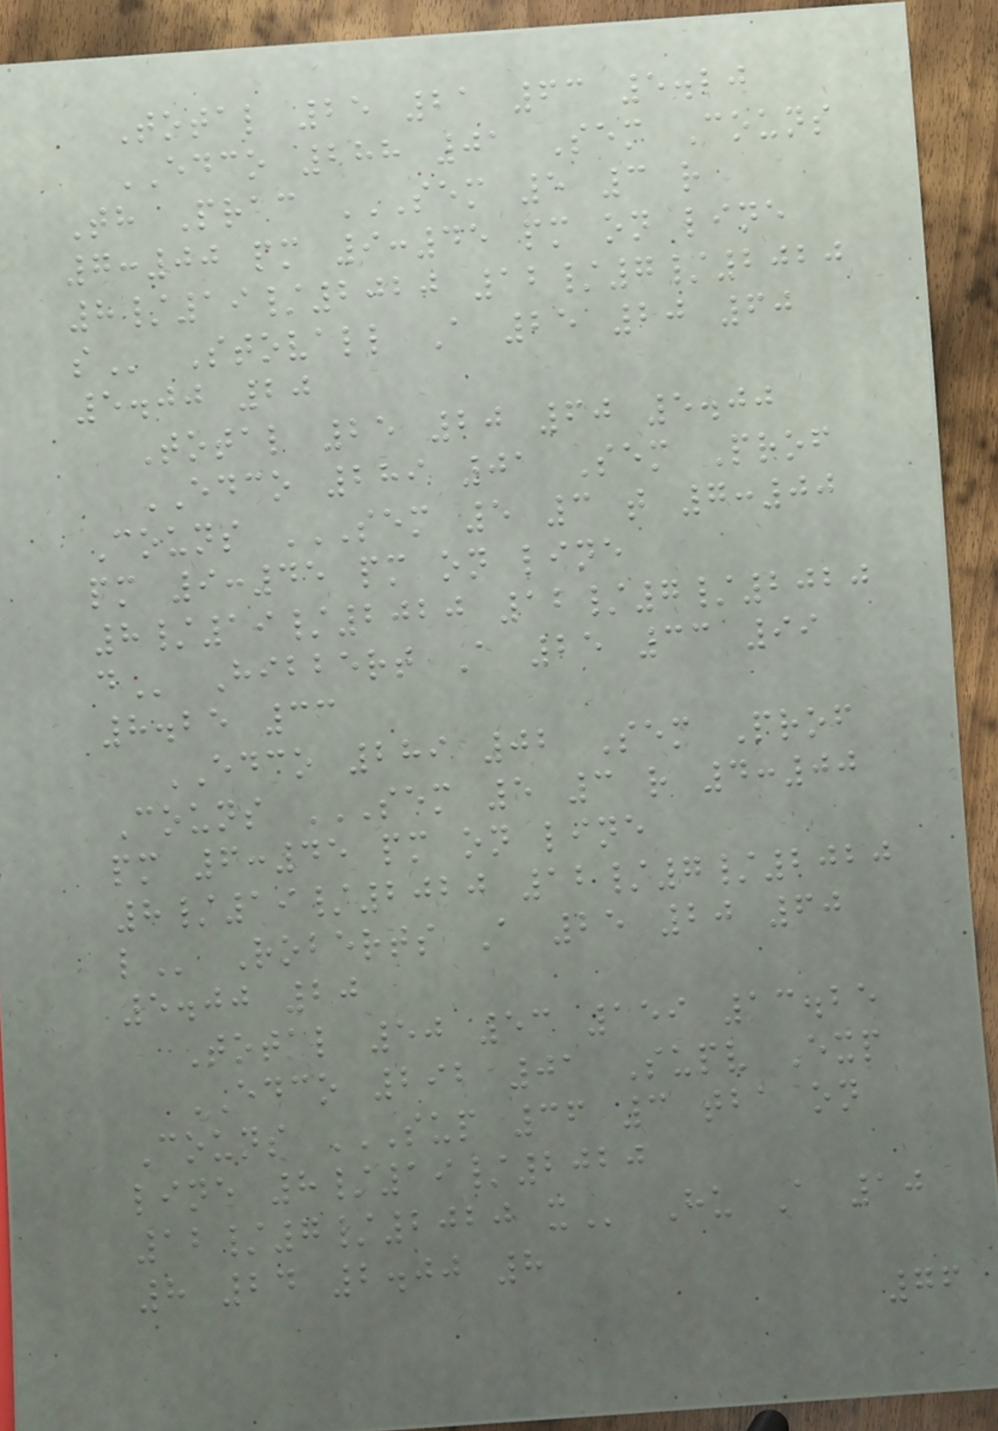Total 25 21 63 5.20
EDCO 288 01 Sem Couns
Th Prac SEM 5 3 R
7:00 PM 9:45 PM ON LINE
8/19/2020 12/7/2020
S Stovall A 25 20 60
5.00 20
Total 25 20 60 5.00
EDCO 289 01 Sem Prof
Couns SEM 5 3 T 7:00
PM 9:45 PM ON LINE
8/19/2020 12/7/2020
D Hibbert A 25 33 99
8.25 33
EDCO 289 02 Sem Prof
Couns SEM 5 3 R 4:00
PM 6:45 PM ON LINE
8/19/2020 12/7/2020
L Roberts A 25 20 60
5.00 20
Total 50 53 159 13.25
EDCO 292 01 Supv Exp
Couns SUP 36 3 TBA ON
LINE 8/19/2020
12/7/2020 X Hu A 10
8 24 2.00 8
76
